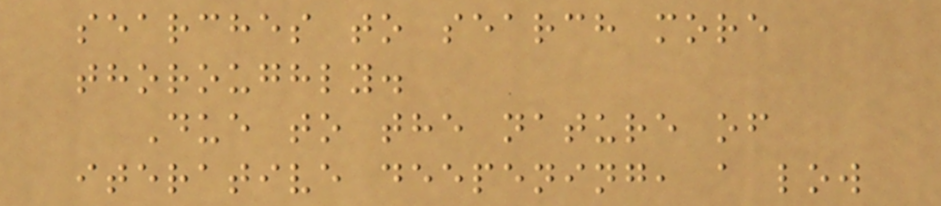searches to search more
thoroughly.
Due to the nature of
iterative deepening, a low
